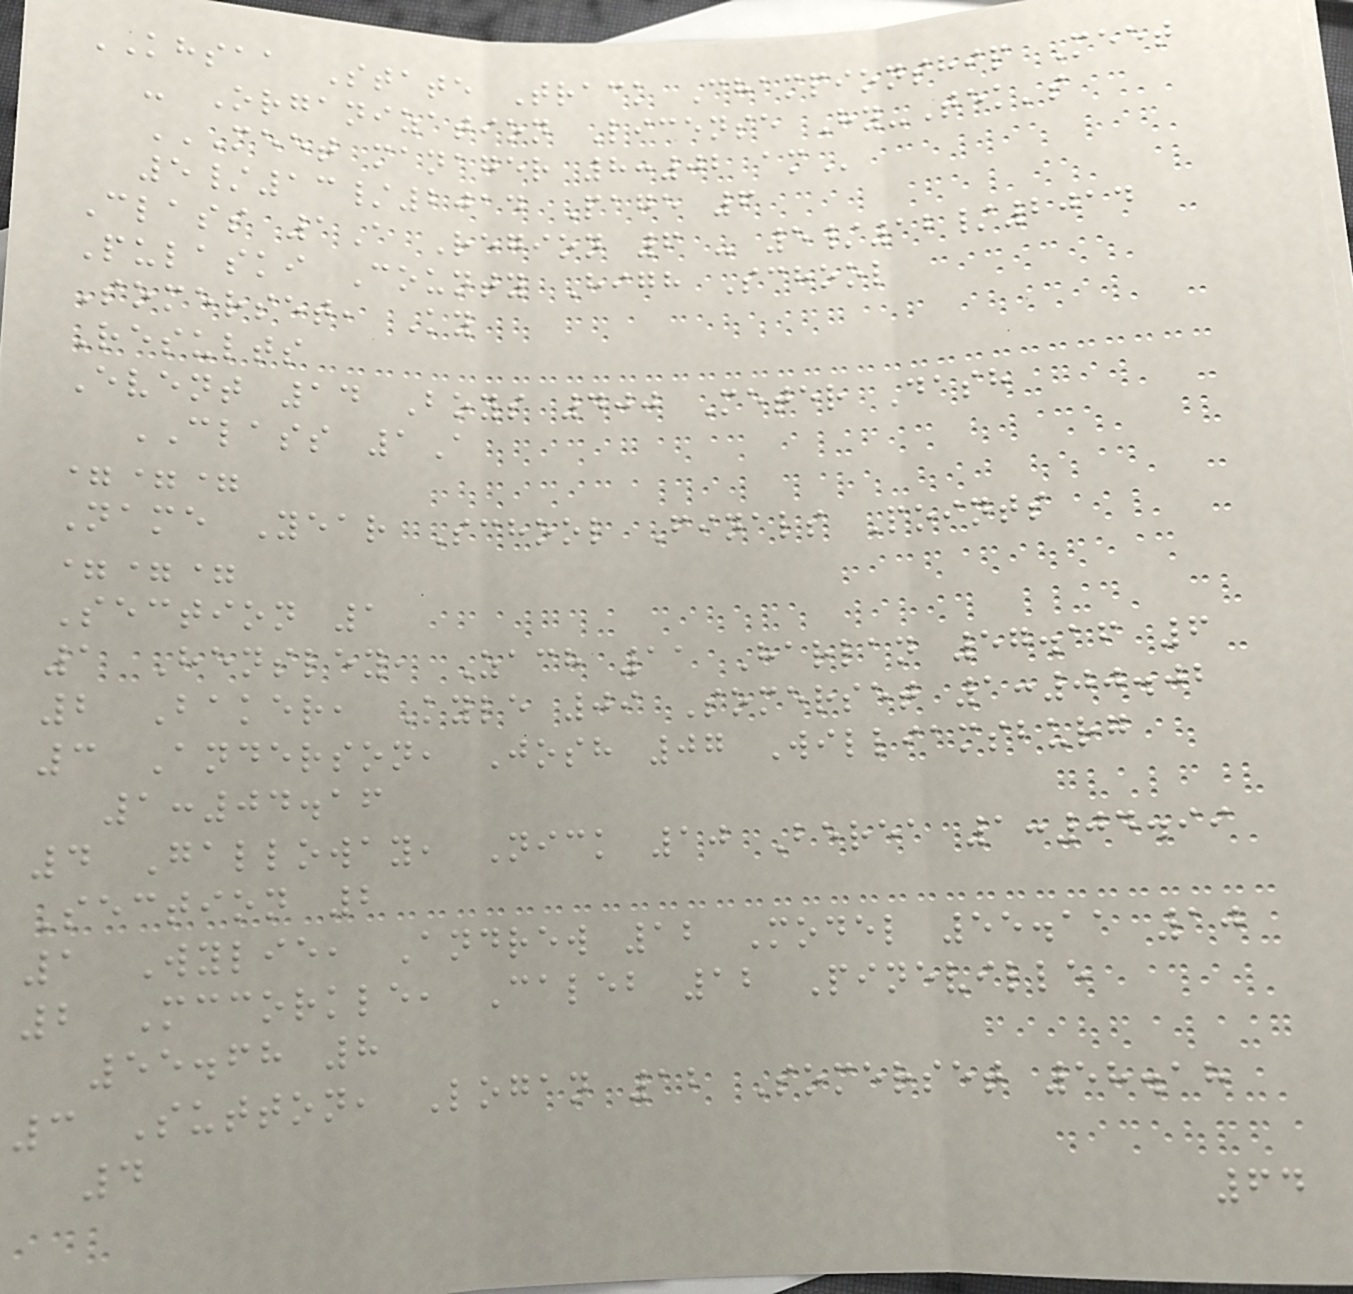KHSAA State Track Championship Meet
- Organization License Hy-Tek's
MEET MANAGER 8:02 AM
5/13/2014 Page 6
Class 1A Region 6 - 5/12/2014
Pulaski County High School
Somerset, Ky
Results
Event 14 Boys 400 Meter Dash
CLASS 1A
===
Name Year School Finals Points
===
Section 1
1 Hensley, Zach 11 Harlan 57.16 6
2 Baker, Kyle 09 Somerset 1:00.02
3 Anderson, Josh 07 Williamsburg
1:04.16
4 Galloway, Nick 10 Berea 1:04.99
Section 2
1 Wylie, Andrew 12 Model 55.11 10
2 Mccorkle, Caleb 12 Pineville
55.68 8
3 Sutton, Logan 12 Somerset 58.18
4
64
